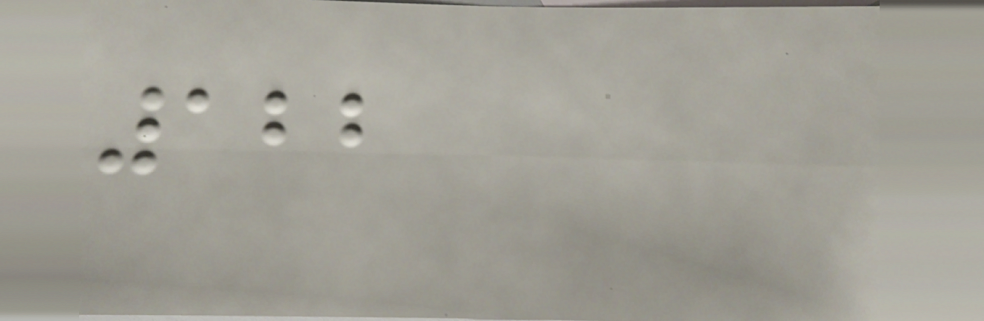122
